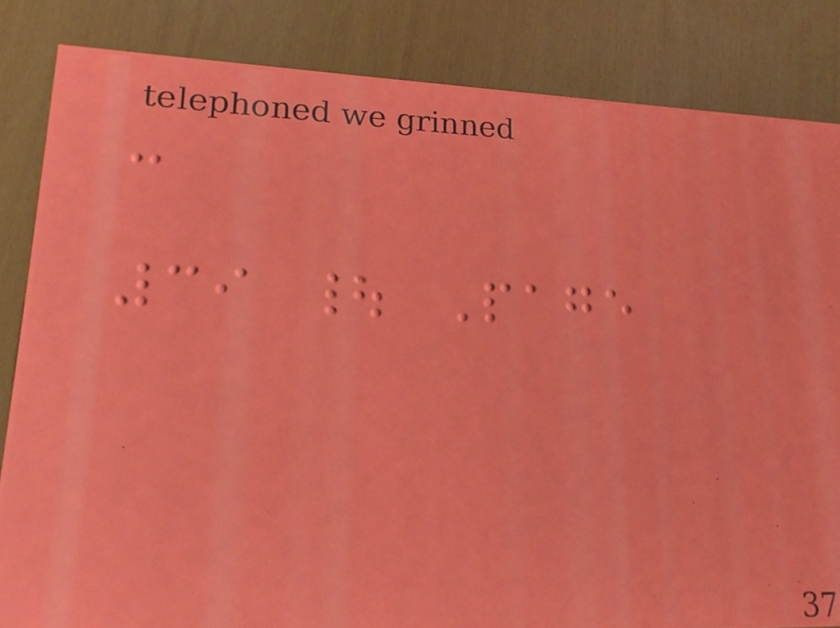-
39 | Page
